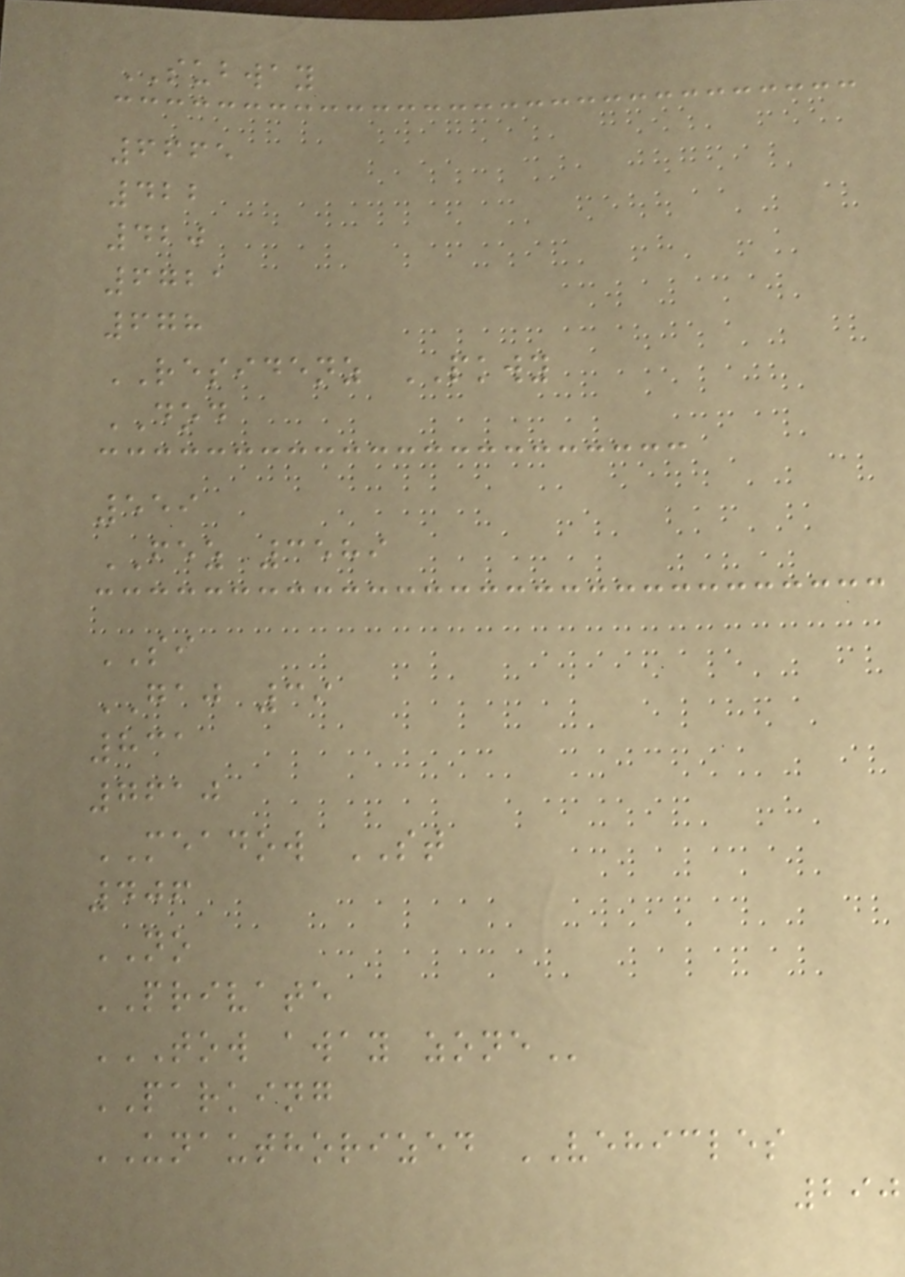SUBWAY
6665
422
420
6721
678
RESIDENZ PKWY
DOD
559
FEZ 3589
SI
GAJ 39
831
7610
MEADOW ST
406
NO
PRIVATE
TOW AWAY ZONE
PARKING
UNAUTHORIZED VEHICLES
290
